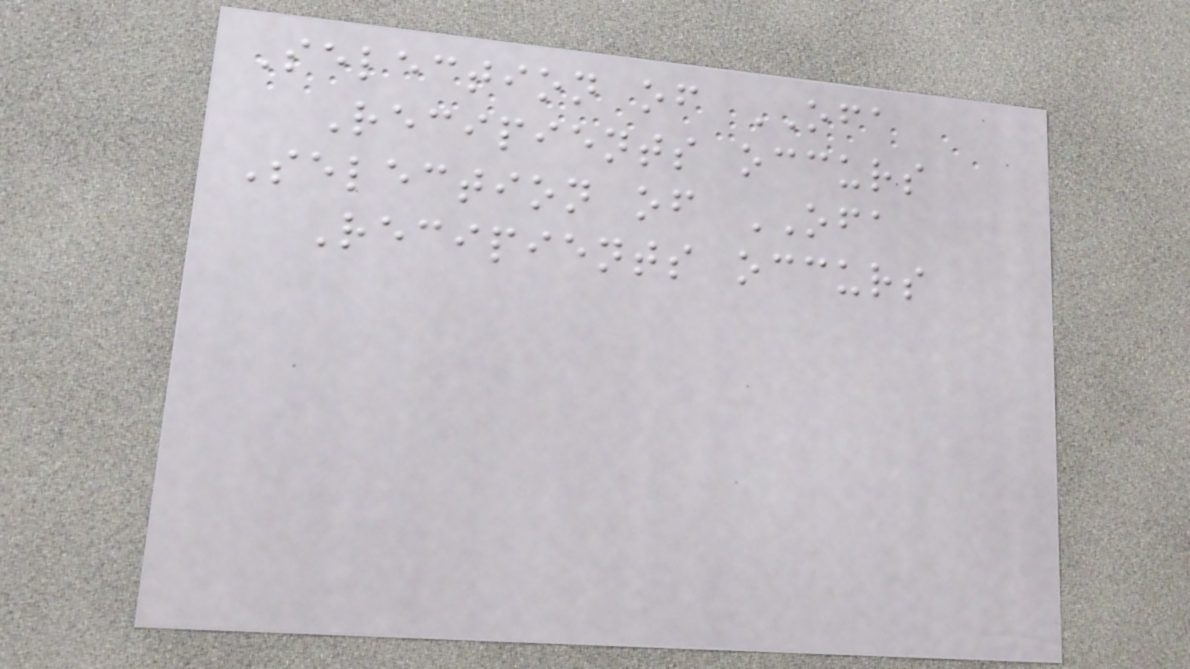Selection of OFA
Recipients occurs
Selection of OFA
Recipients occurs
